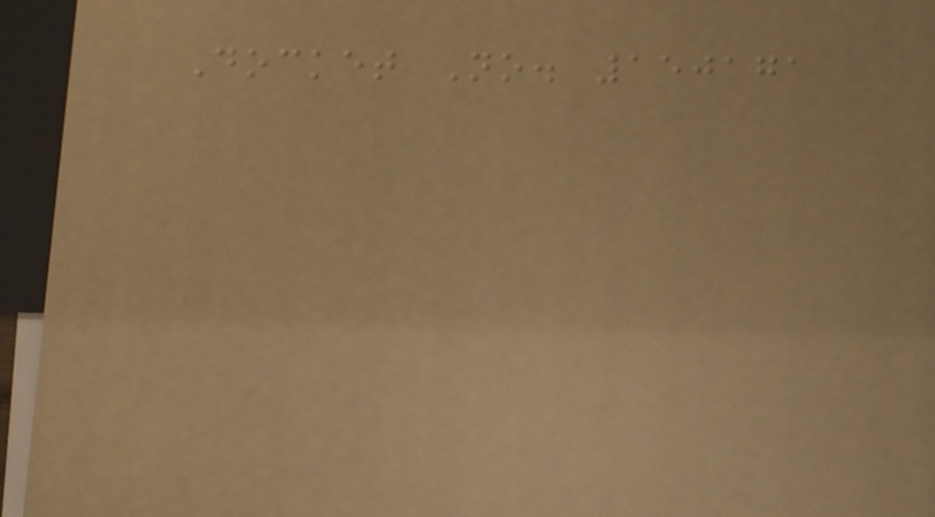Docket No. 150171
